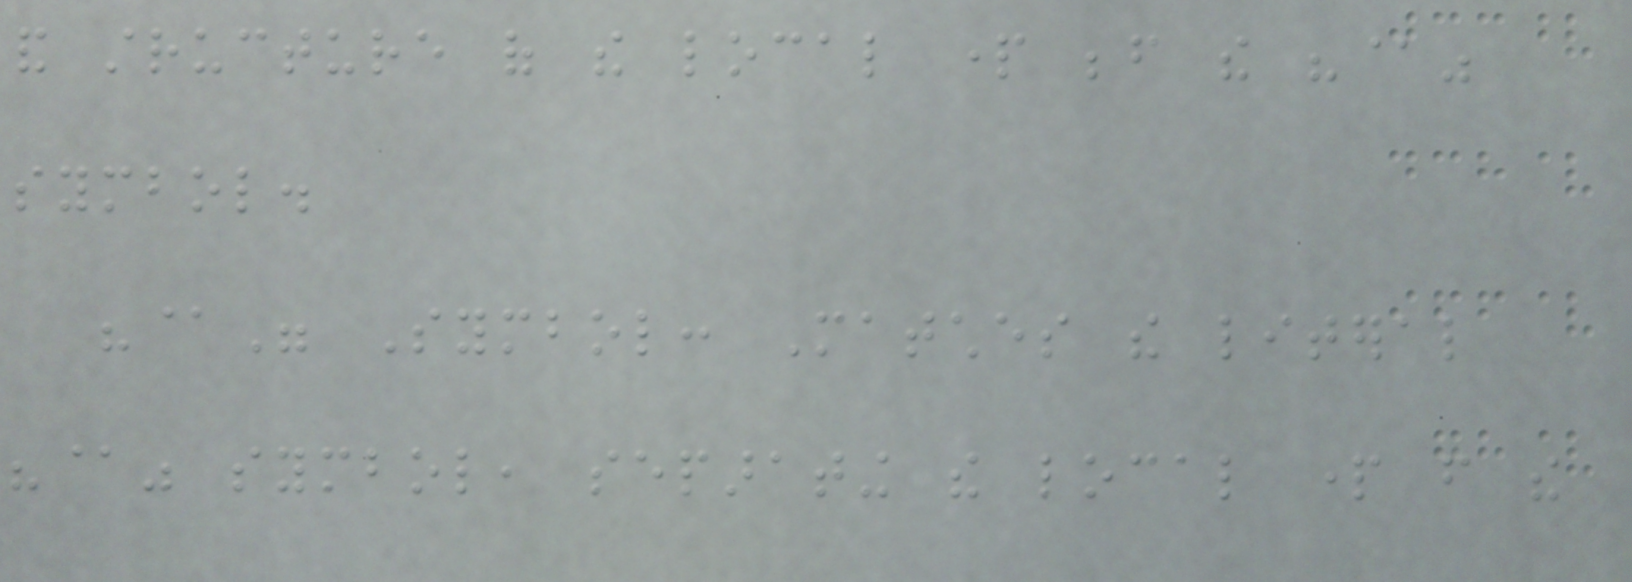and structure of the local part before the "@"
symbol.
"@" Symbol: Matches the literal
"@" symbol, separating the local part from the
